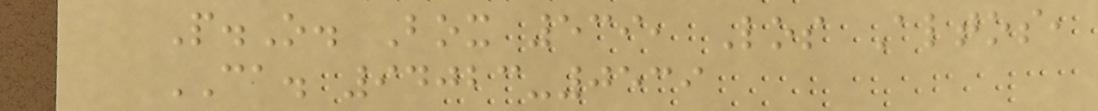P.O. Box 539, Los Altos,
CA. 94023-0539
